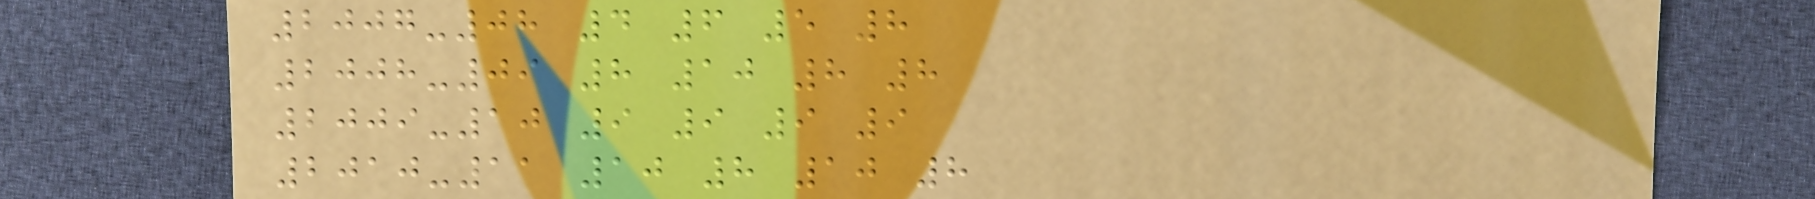2007-08 4 6 5 8
2008-09 8 10 8 8
2009-10 9 9 9 9
2010-11 10 8 10 8
